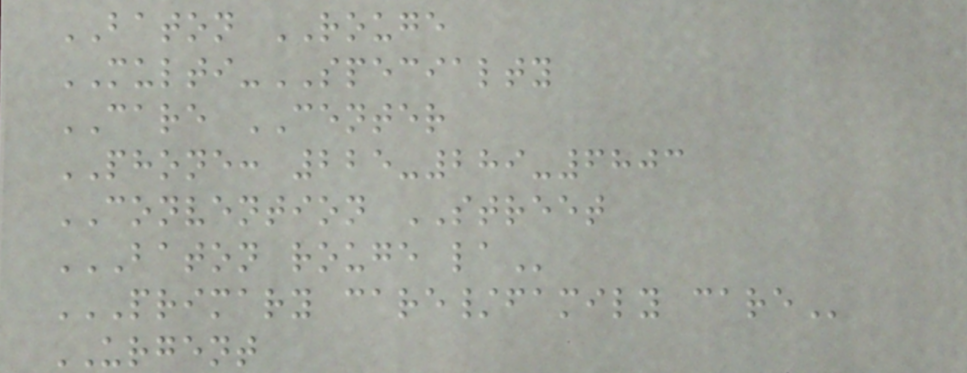BATON ROUGE
MULTI-SPECIALTY
CARE CENTER
PHONE: 225-289-6803
CONVENTION STREET
BATON ROUGE LA
PRIMARY CARE/FAMILY CARE
URGENT
